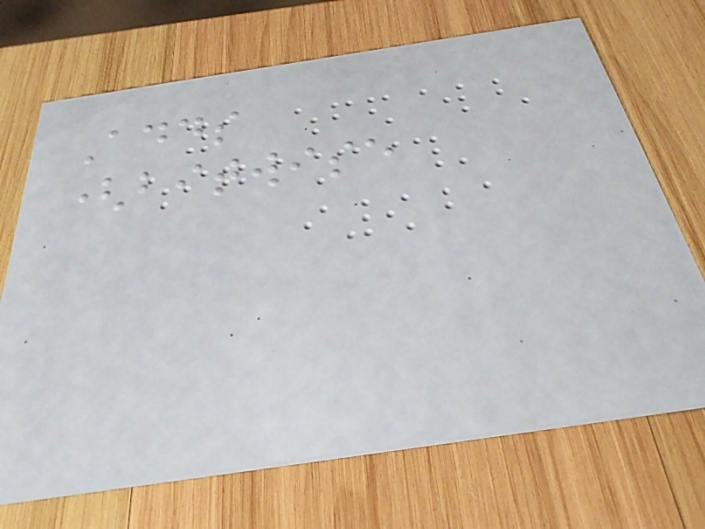Adds
(bitwise
